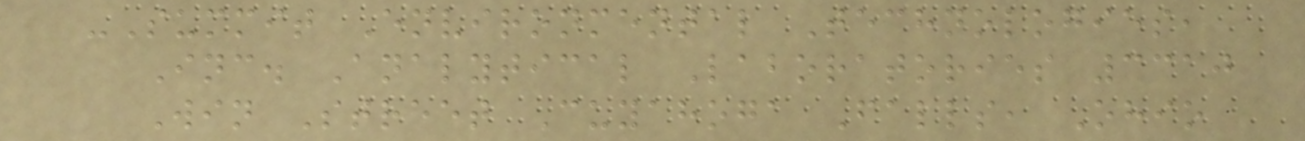-Summit Environmental Technologies,
Inc. Analytical Laboratories 3310
Win Street Cuyahoga Falls, Ohio
